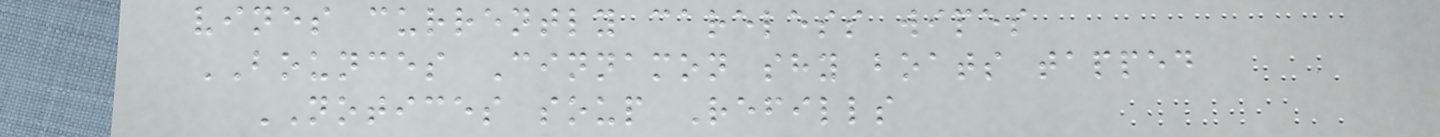vines currently careless wipes
BOUNCES Cinnamon shy boats tapped
NOTICES soup Refills
